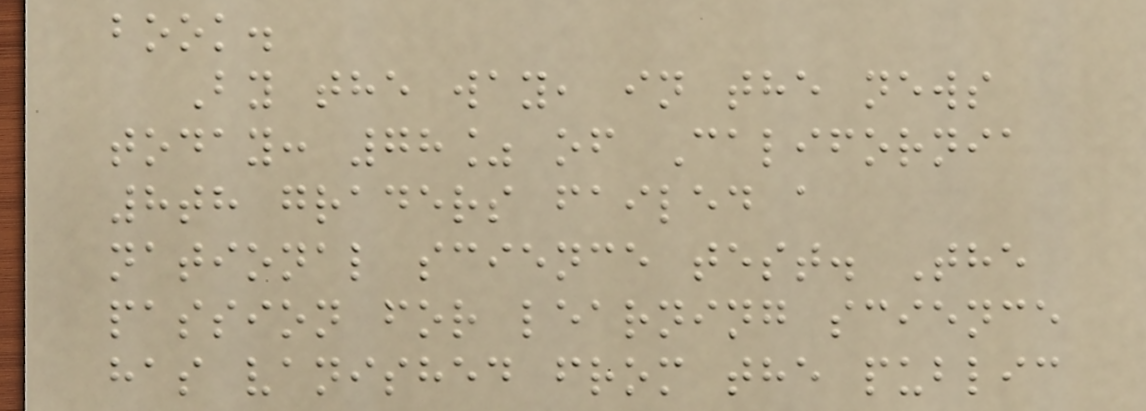book.
By the way, in the news
today: 78% of California
8th graders failed a
national science test. The
passion for learning science
has vanished from the public
